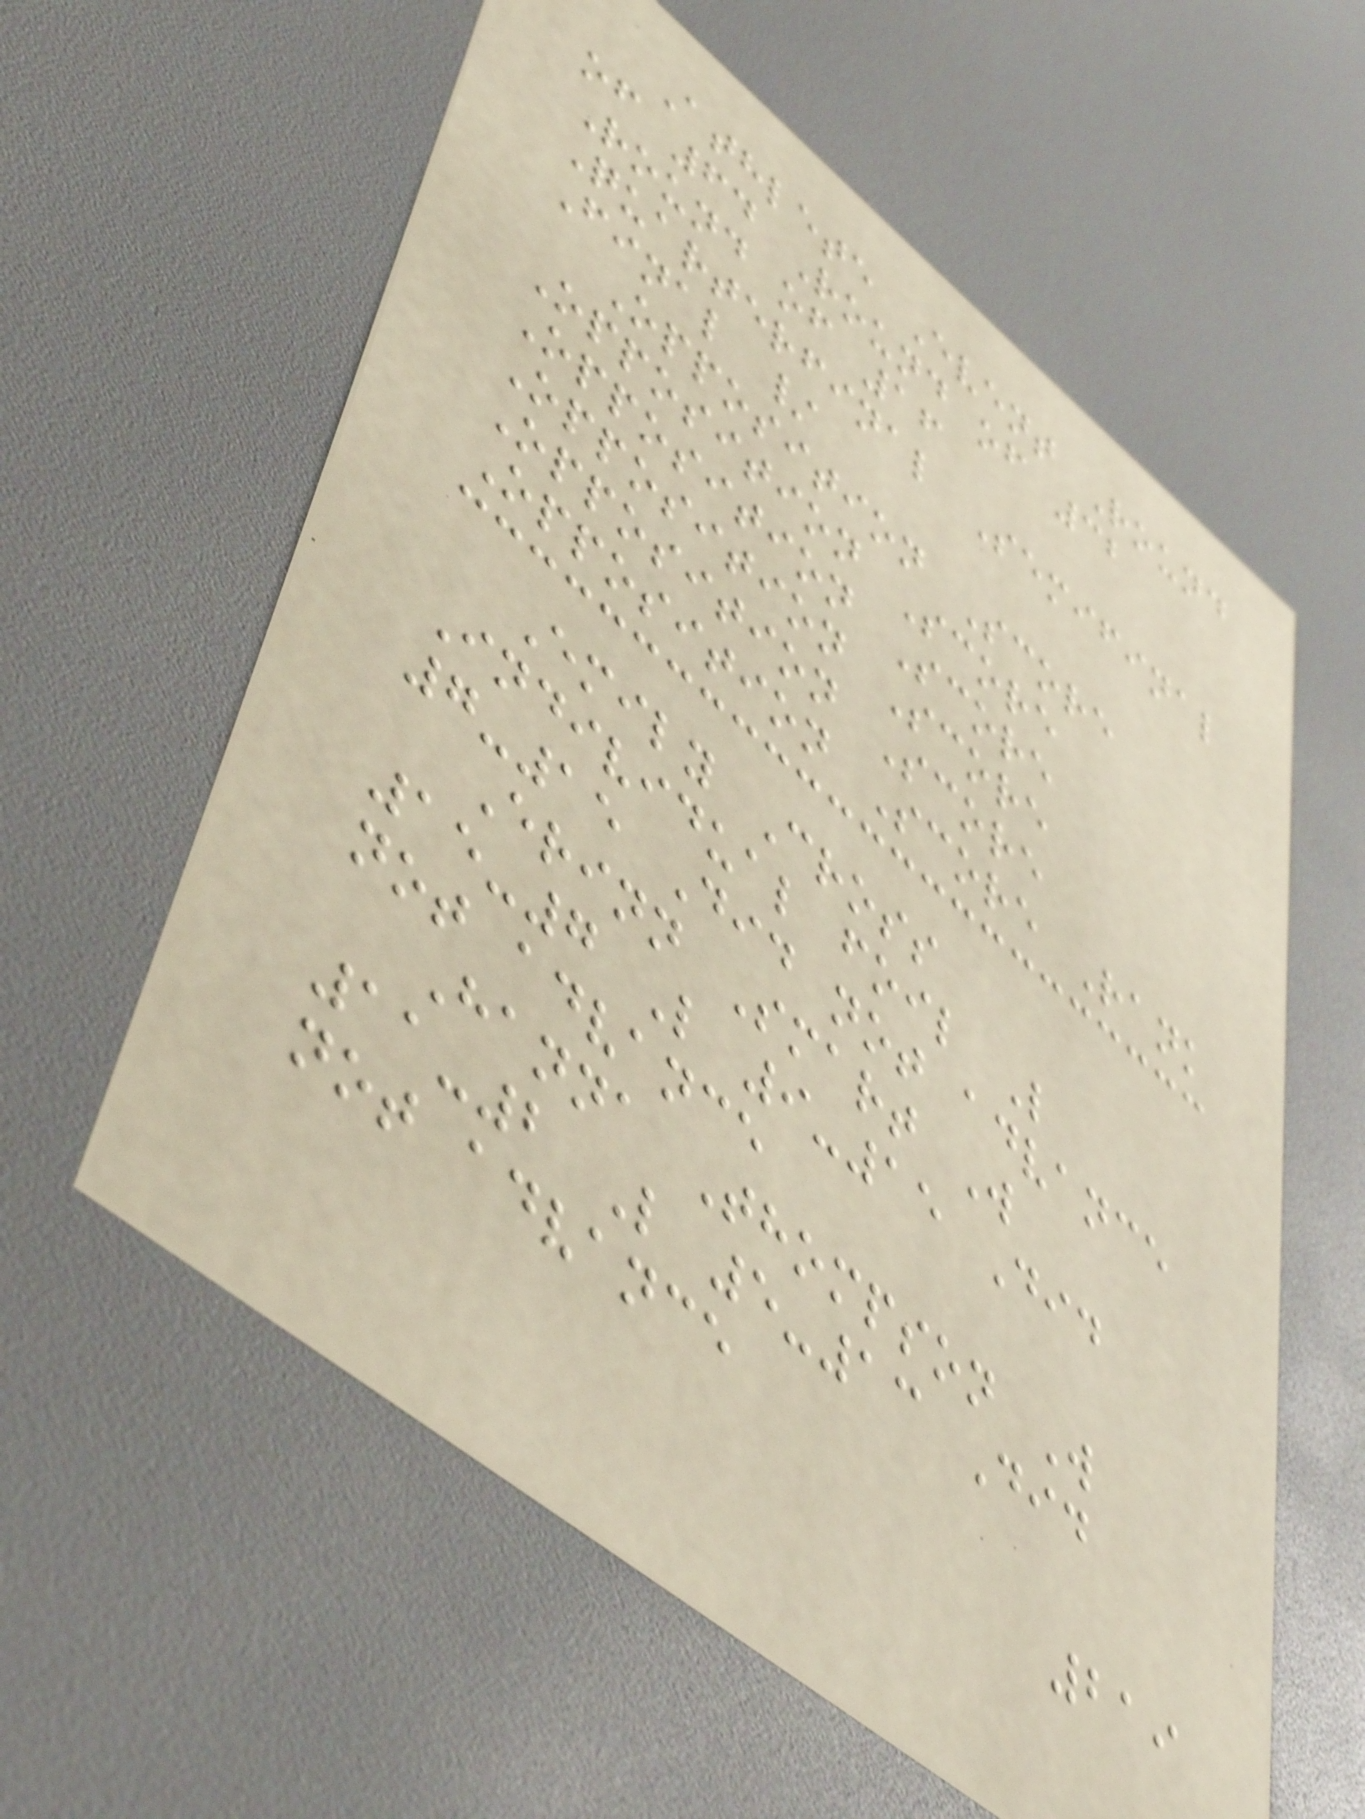Athlete Event Round
of 64 Round of 32
Round of 16
Quarterfinal Semifinal
Final /
Opposition Score
Opposition Score
Opposition Score
Opposition Score
Opposition Score
Opposition Score Rank
Emily Cross
Individual foil L
7-15 Did not advance
Erinn Smart W
15-7 L 9-15 Did
not advance
Hanna Thompson W
11-2 L 5-13 Did
not advance
219
